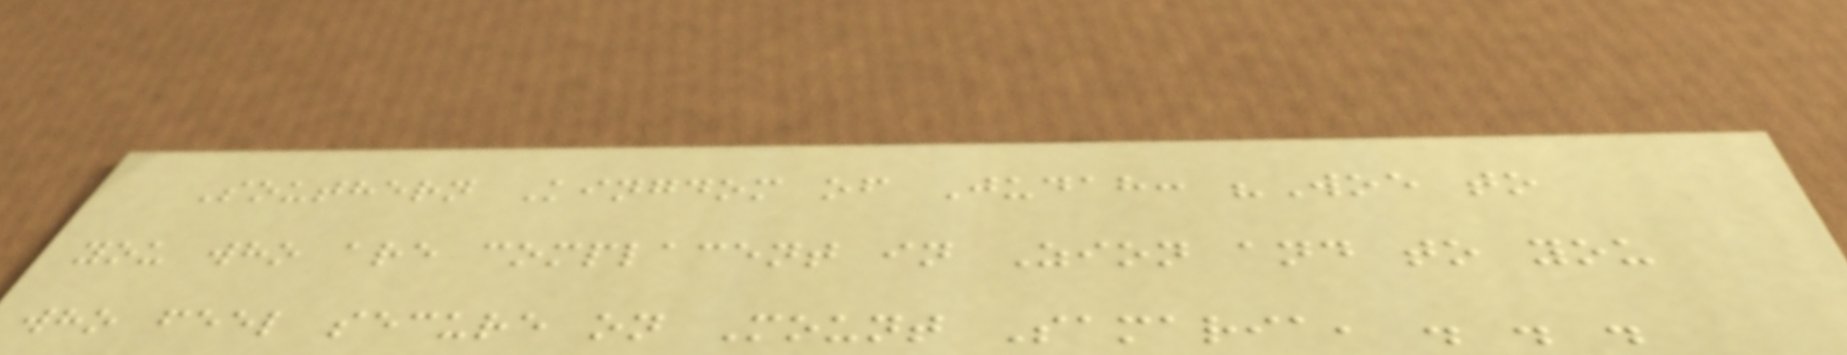Southern Kingdom of Judah: "Woe to
you who are complacent in Zion and to you
who feel secure on Mount Samaria, . . .
